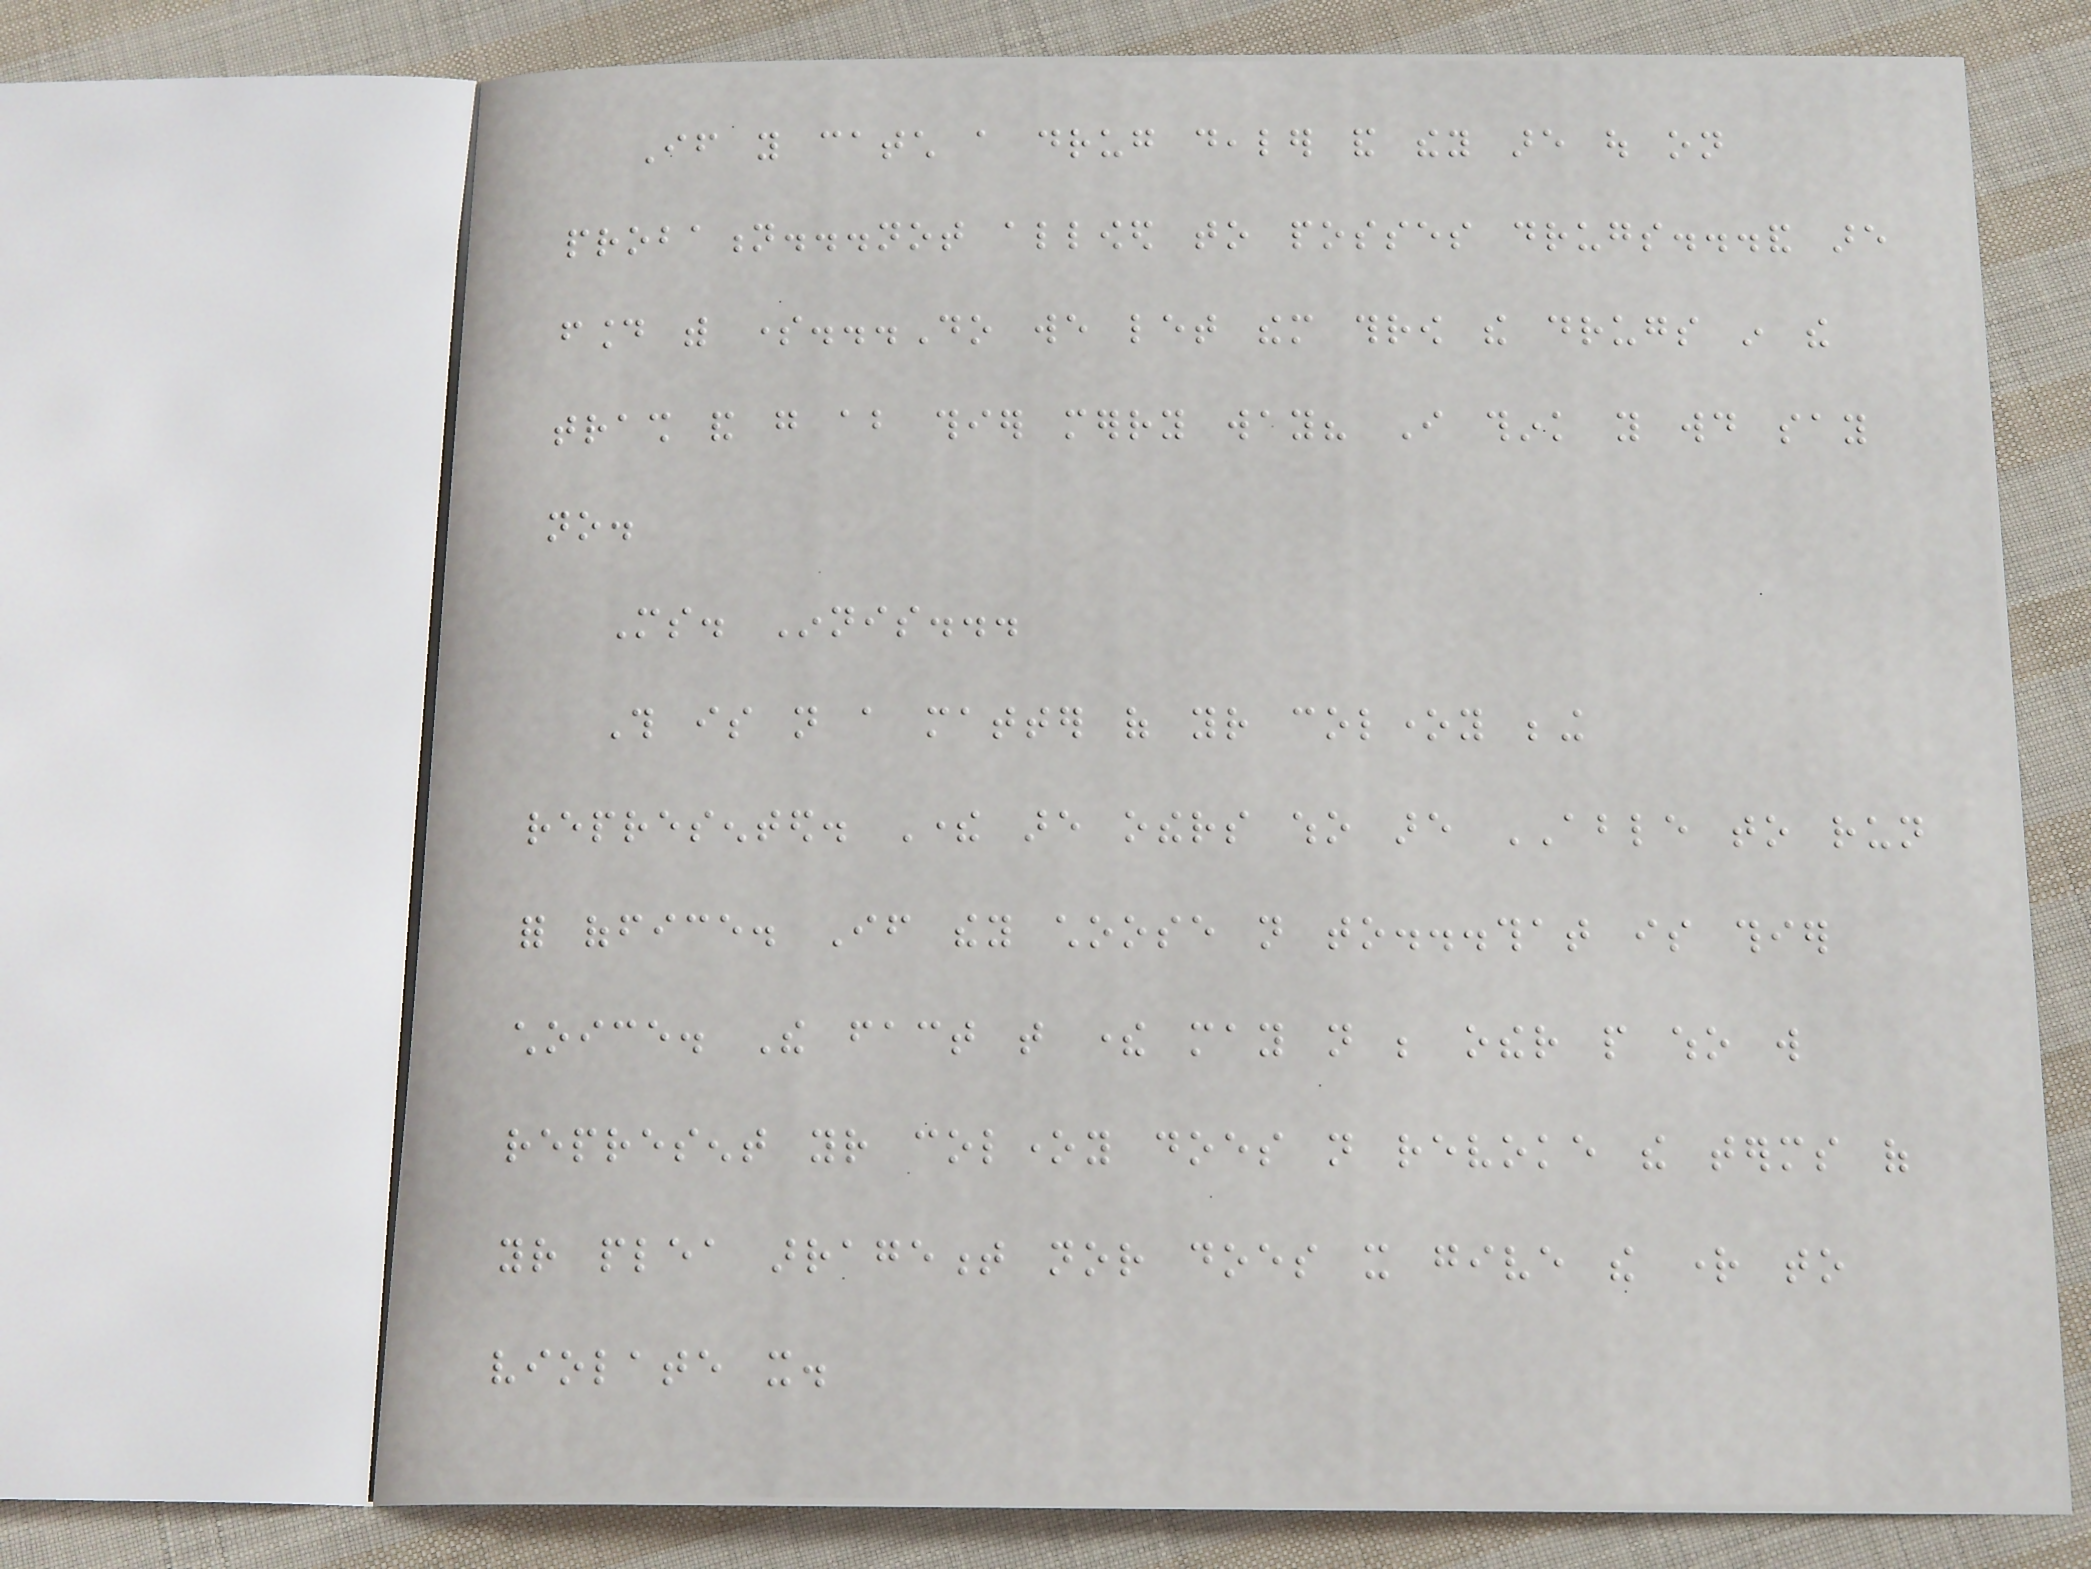If you catch a drug dealer and they are out on
probation...not allowed to posses drugs...and are
found with some...Do we let them throw the drugs in the
trash and go about thier merry way? I think you would say
no.
Ms. Innis...
This is not a matter of your coloney being
represented. There are others who are ABLE to run
for office. If they choose not to...that is thier
choice. The fact that there may not be other people who will
represent your coloney does not revoke the terms of
your plea arragement nor does it give the right to
violate it.
